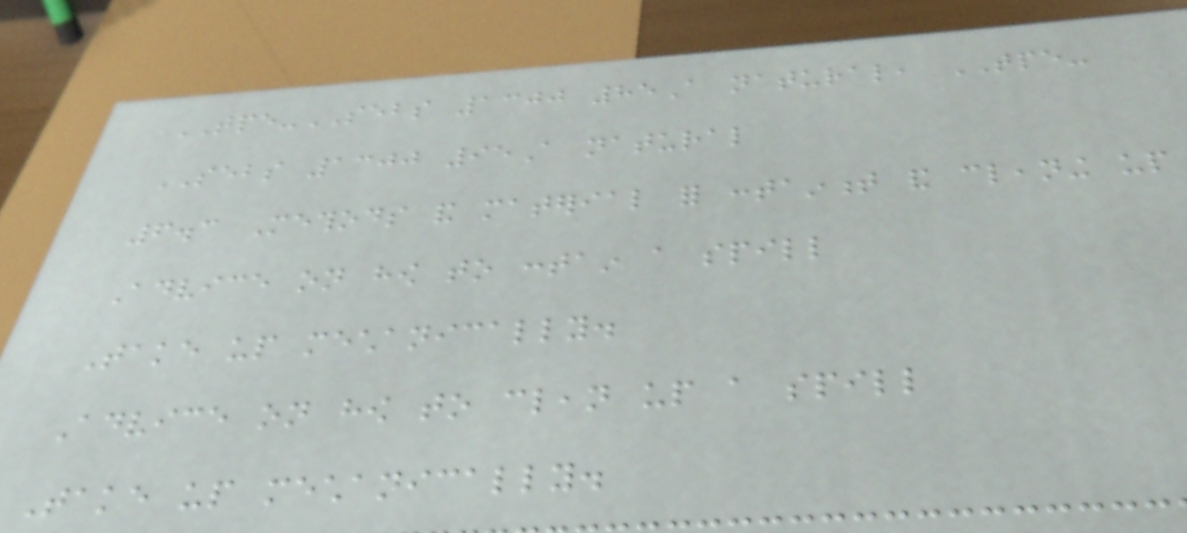TPE-SEBS 1300 85A natural, TPE-
SEBS 1300 95A natural
6.3 Methods and material for containment and cleaning up
Advice on how to contain a spill
Take up mechanically.
Advice on how to clean up a spill
Take up mechanically.
